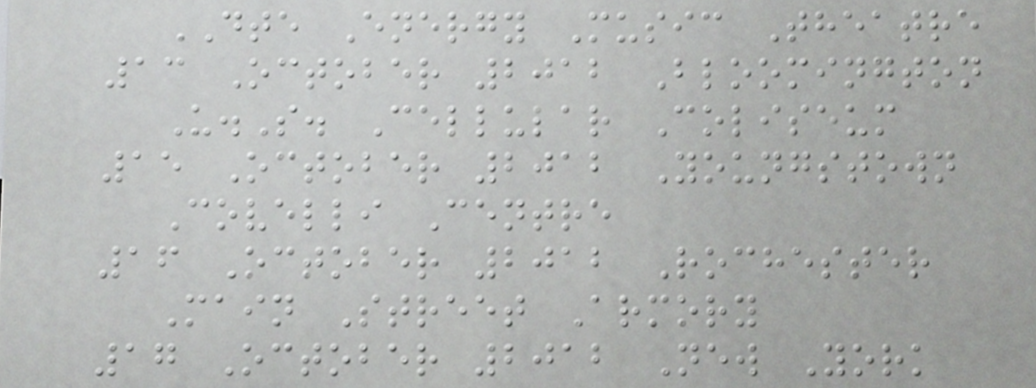DTE Energy Music Theatre
13 October 2012 Bloomington
U.S. Cellular Coliseum
15 October 2012 Youngstown
Covelli Centre
16 October 2012 Rochester
Main Street Armory
17 October 2012 New York
